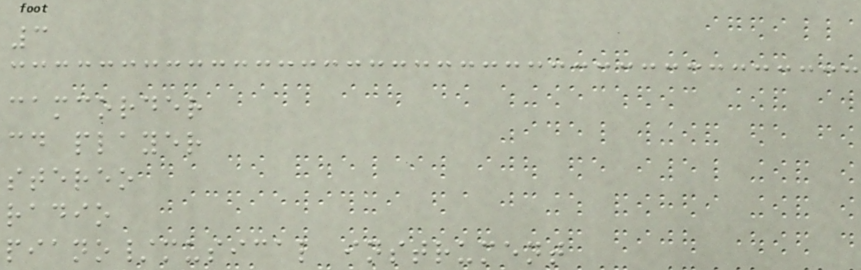3
camcorder
cd player
stereo
radio
piano/musical instrument
